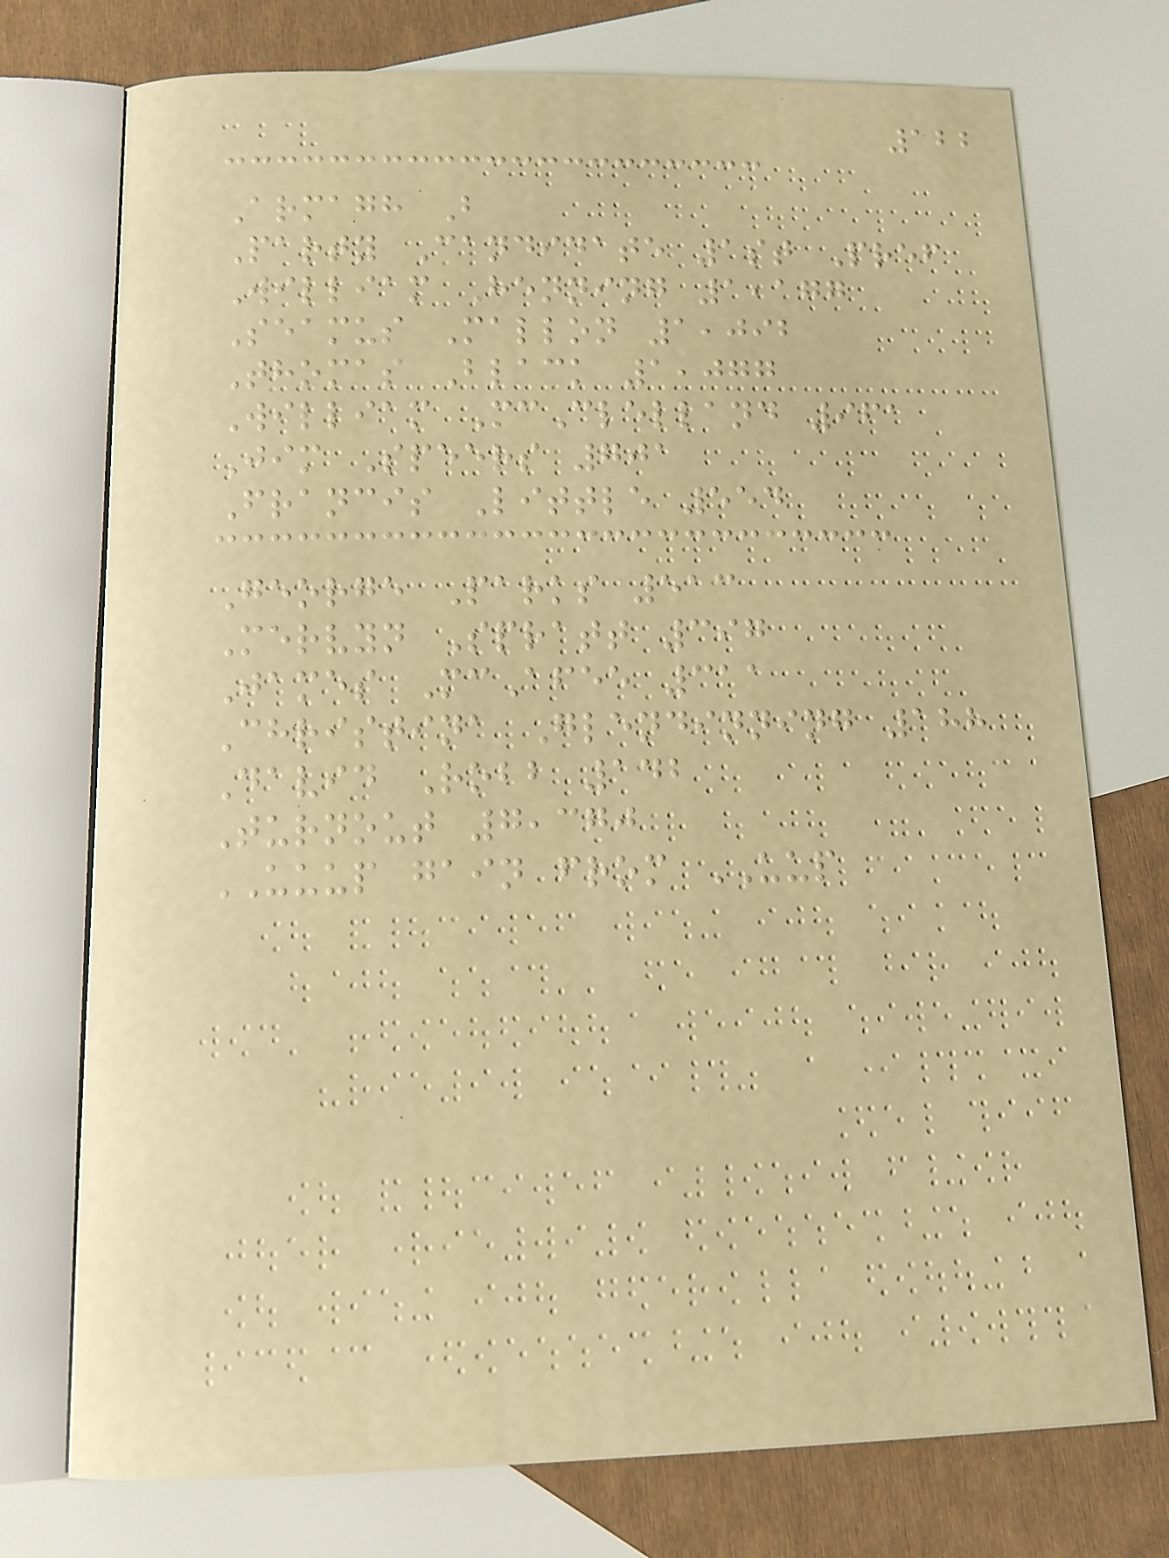122
Armagh B
Party Candidate 1st Pref
William Henning 1,177
Seamus Mallon 1,092
Thomas Black 1,077
William McClelland 961
Jim Speers 701
Francis Little 554
George Parks 513
Mervyn Spratt 397
James McAfee 311
Christina Glendinning 188
David Robb 142
Turnout 7,370
UUUP gain from UUP
